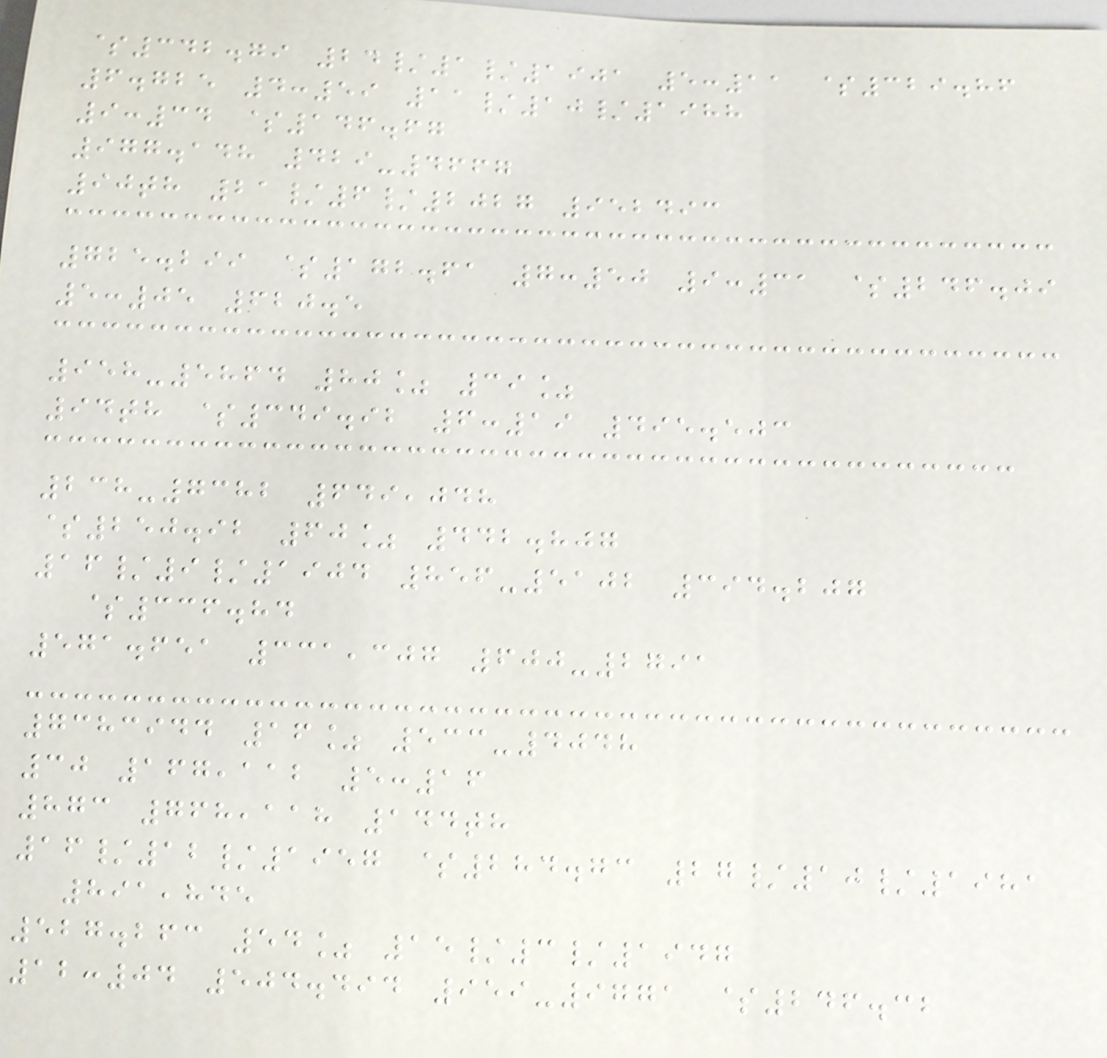$342.79 24/1/1901 5:11 $329.86
6.725 4:59 11/10/1988
9:34 $146.67
977.148 429-4667
90th 21/6/2027 952493
725.299 $172.61 7:50 9:31 $246.09
5:05 620.5
958-5864 80% 39%
94th $349.92 6:19 495.503
238-7382 649,048
$250.92 60% 442.807
16/9/1904 856-5102 394.207
$336.84
571.651 331,307 600-2791
7383944 16% 533-4048
30 167,112 5:16
873 768,118 144th
16/12/1957 $284.73 27/10/1981
891,845
527.263 54% 15/3/1947
12:04 504.494 959-9771 $246.32
